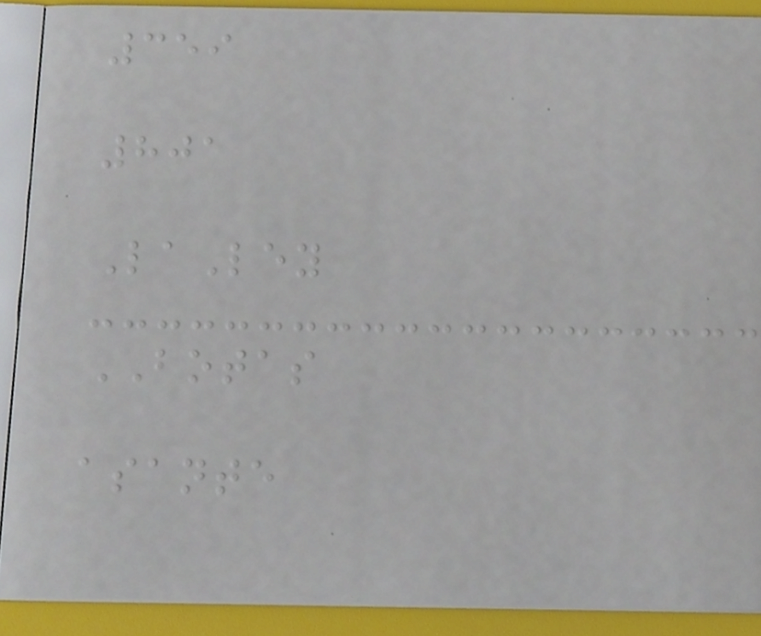359
801
LaLey
BOTAS
asante
